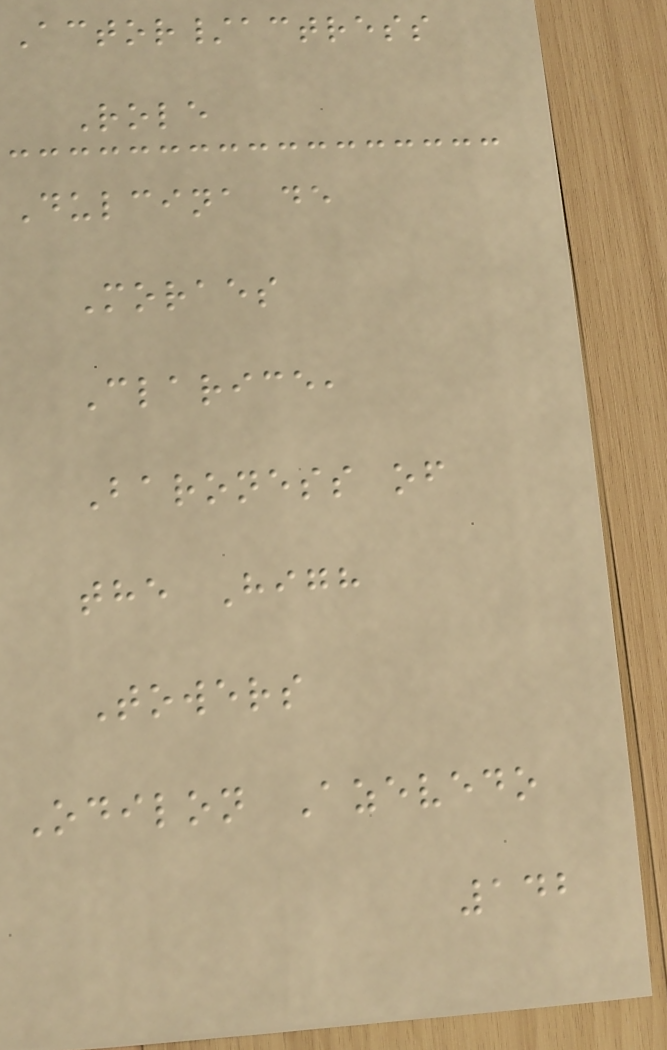Actor/actress
Role
Dulcina de
Moraes
Clarice,
Baroness of
the High
Towers
Odilon Azevedo
142
